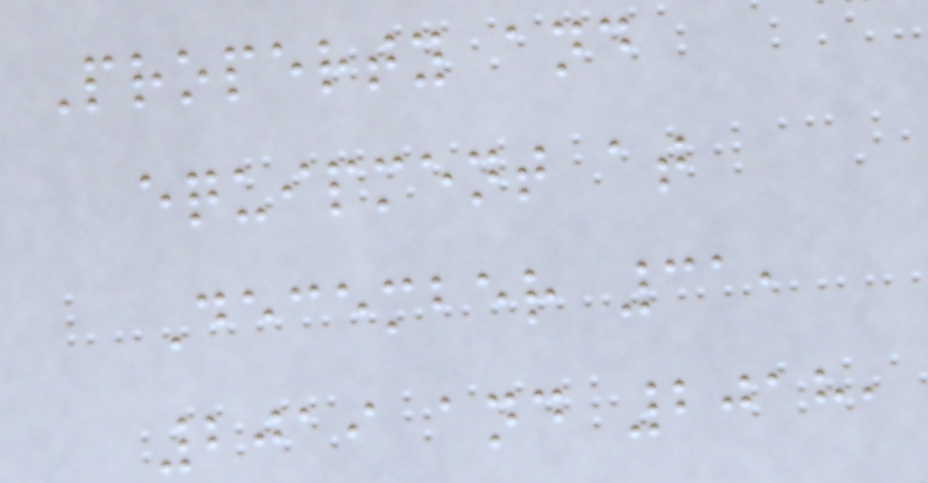Property and
equipment at
December 31,
2019 and 2018,
